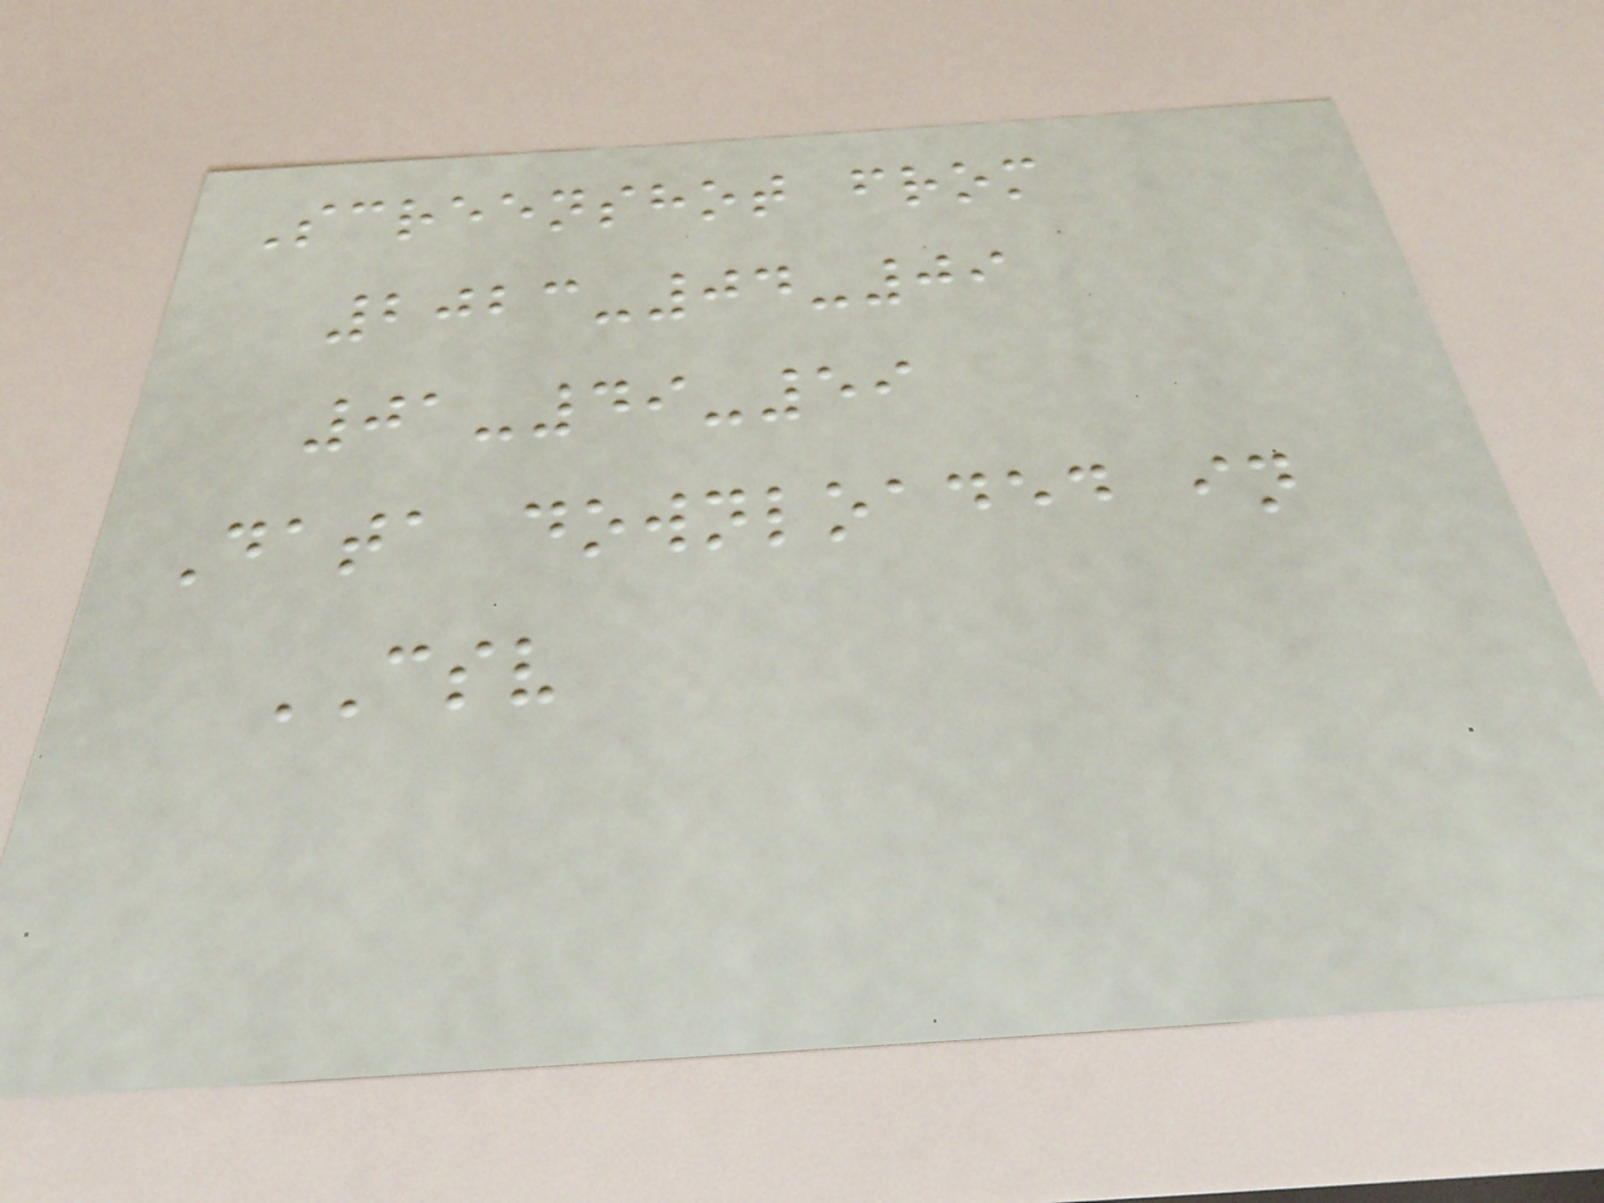Screenshot from
2023-04-09
01-49-59
Data downloaded in
CSV
